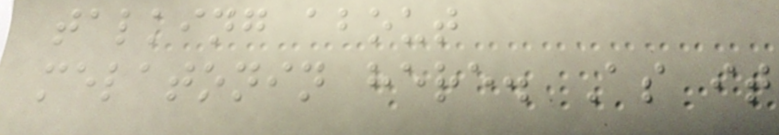talking about
melatonin here. As it
